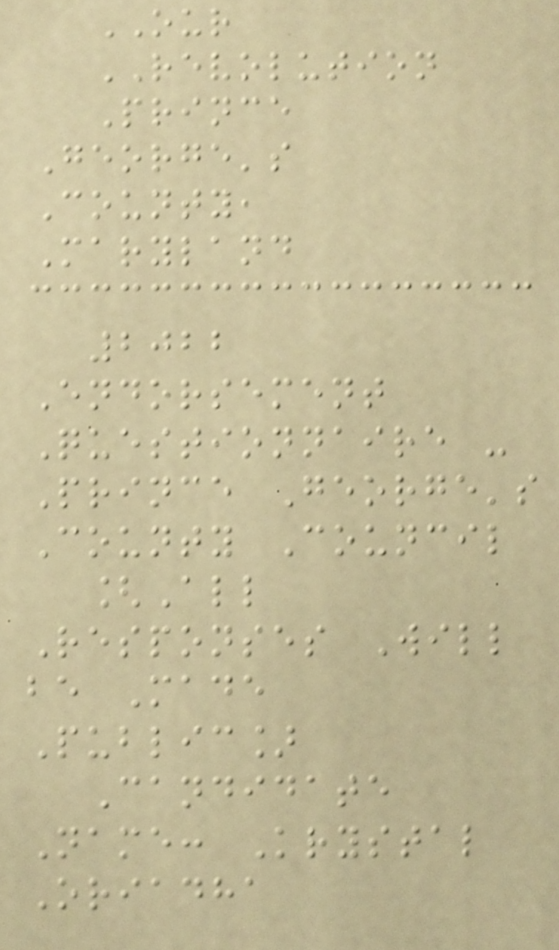OUR
REVOLUTION
Prince
George's
County,
Maryland
2022
Endorsement
Questionnaire -
Prince George's
County Council
[All
Responses Will
be Made
Public]
Candidate
Name: Krystal
Oriadha
